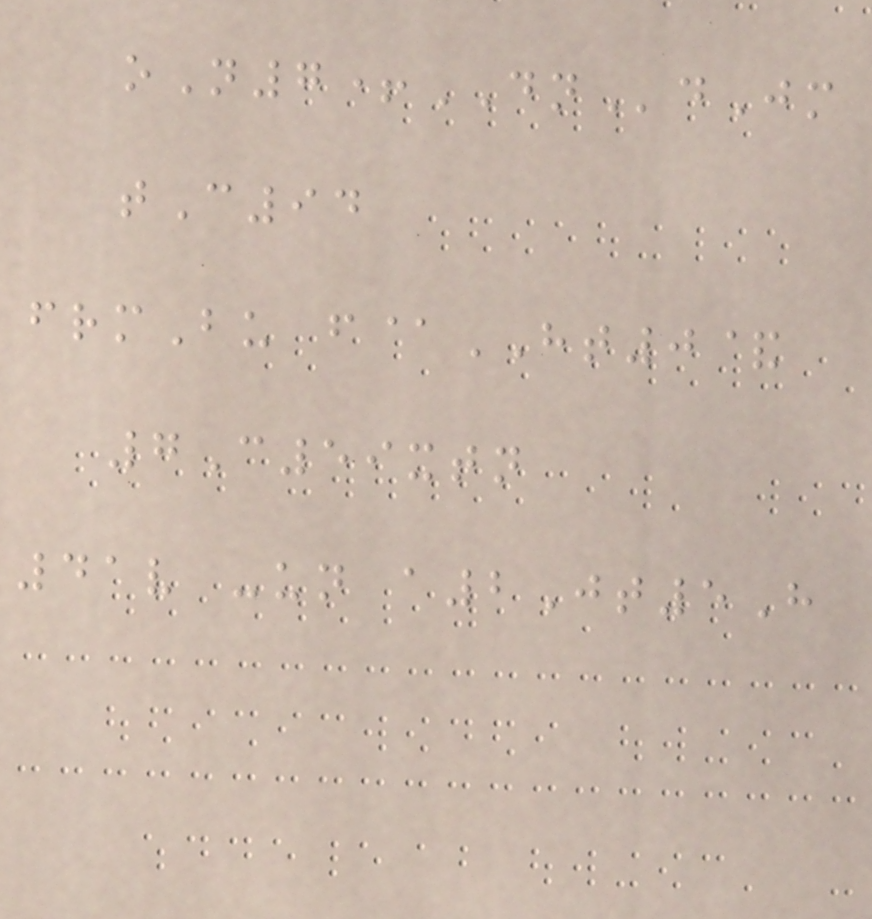oN7+DNdJm
tC94
frmBu f@HT0&
7C59xtn
41v -un a2Jt5H
